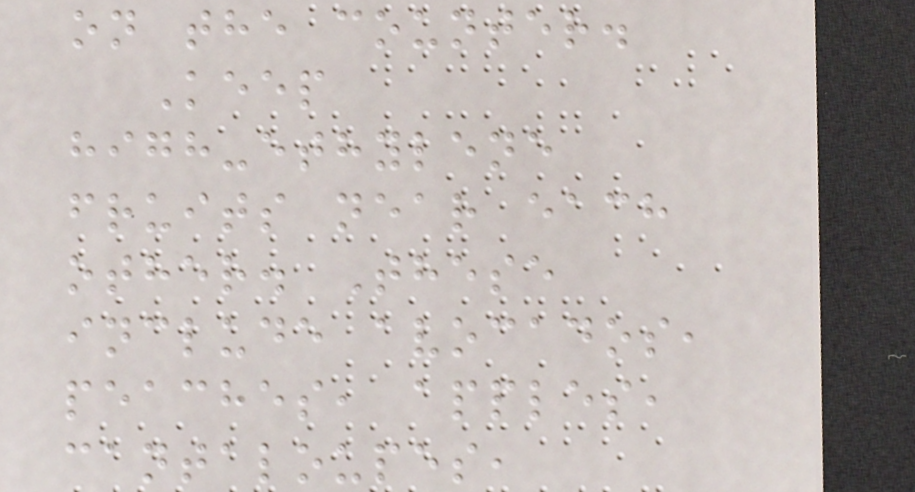on the counter.
Keep
high-ethylene
fruits near each
other. These
include avocados,
peaches, apples,
cantaloupes,
